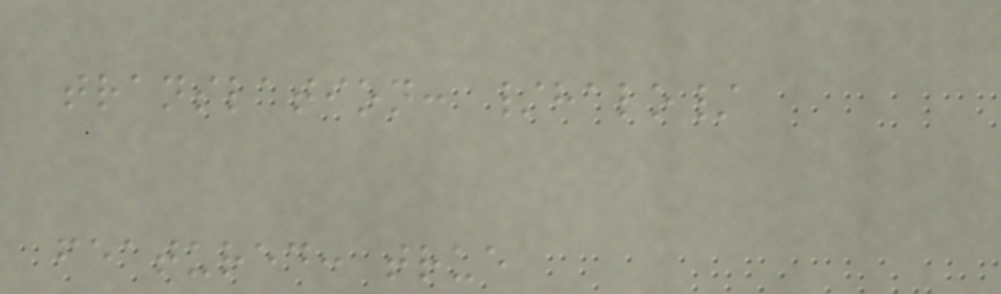translation: /halo/
featured: true
